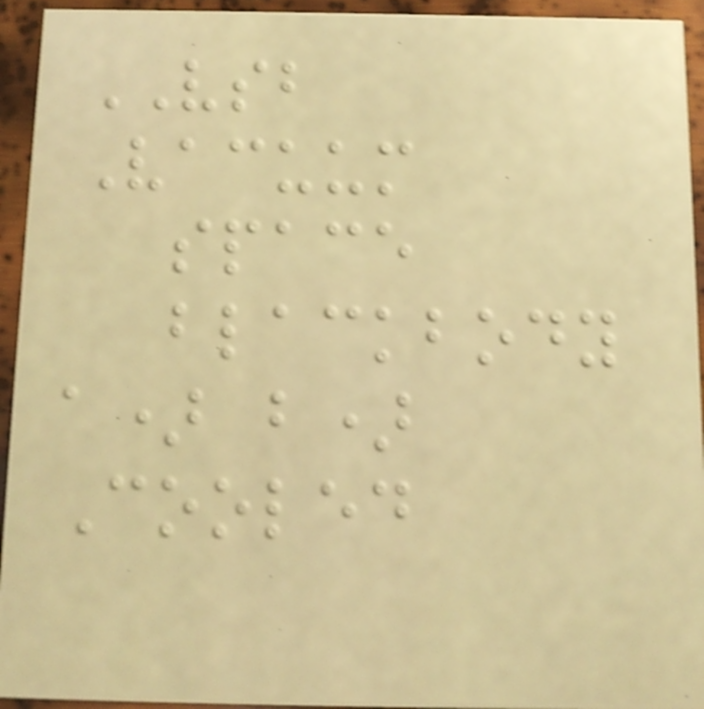VSB
Vacuum
space
blackbody
a) b)
Cooled
